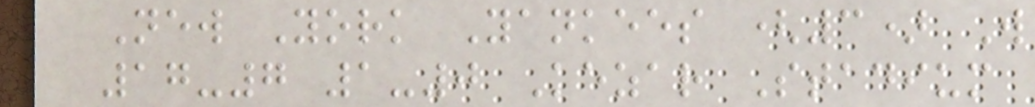New York Yankees (3) W
17-7 1-0 Kezar Stadium
